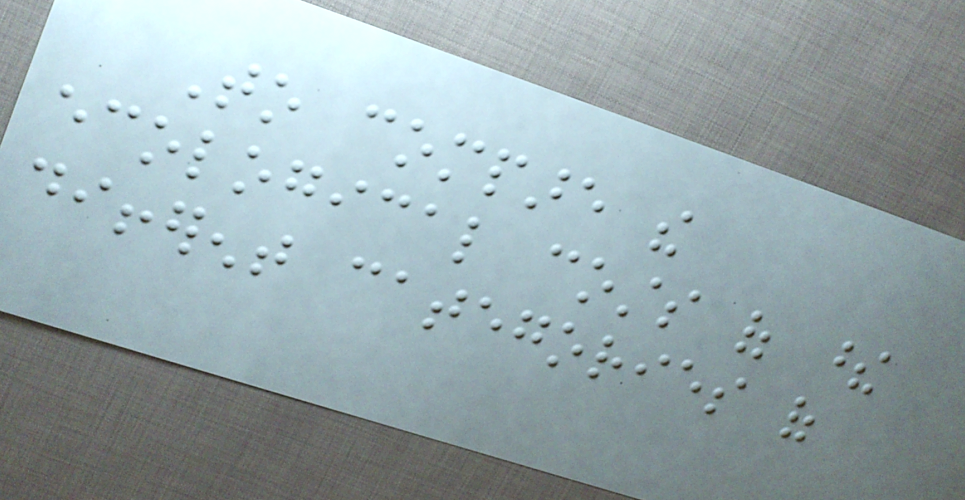To compare the
ecological costs of these
different categories of
